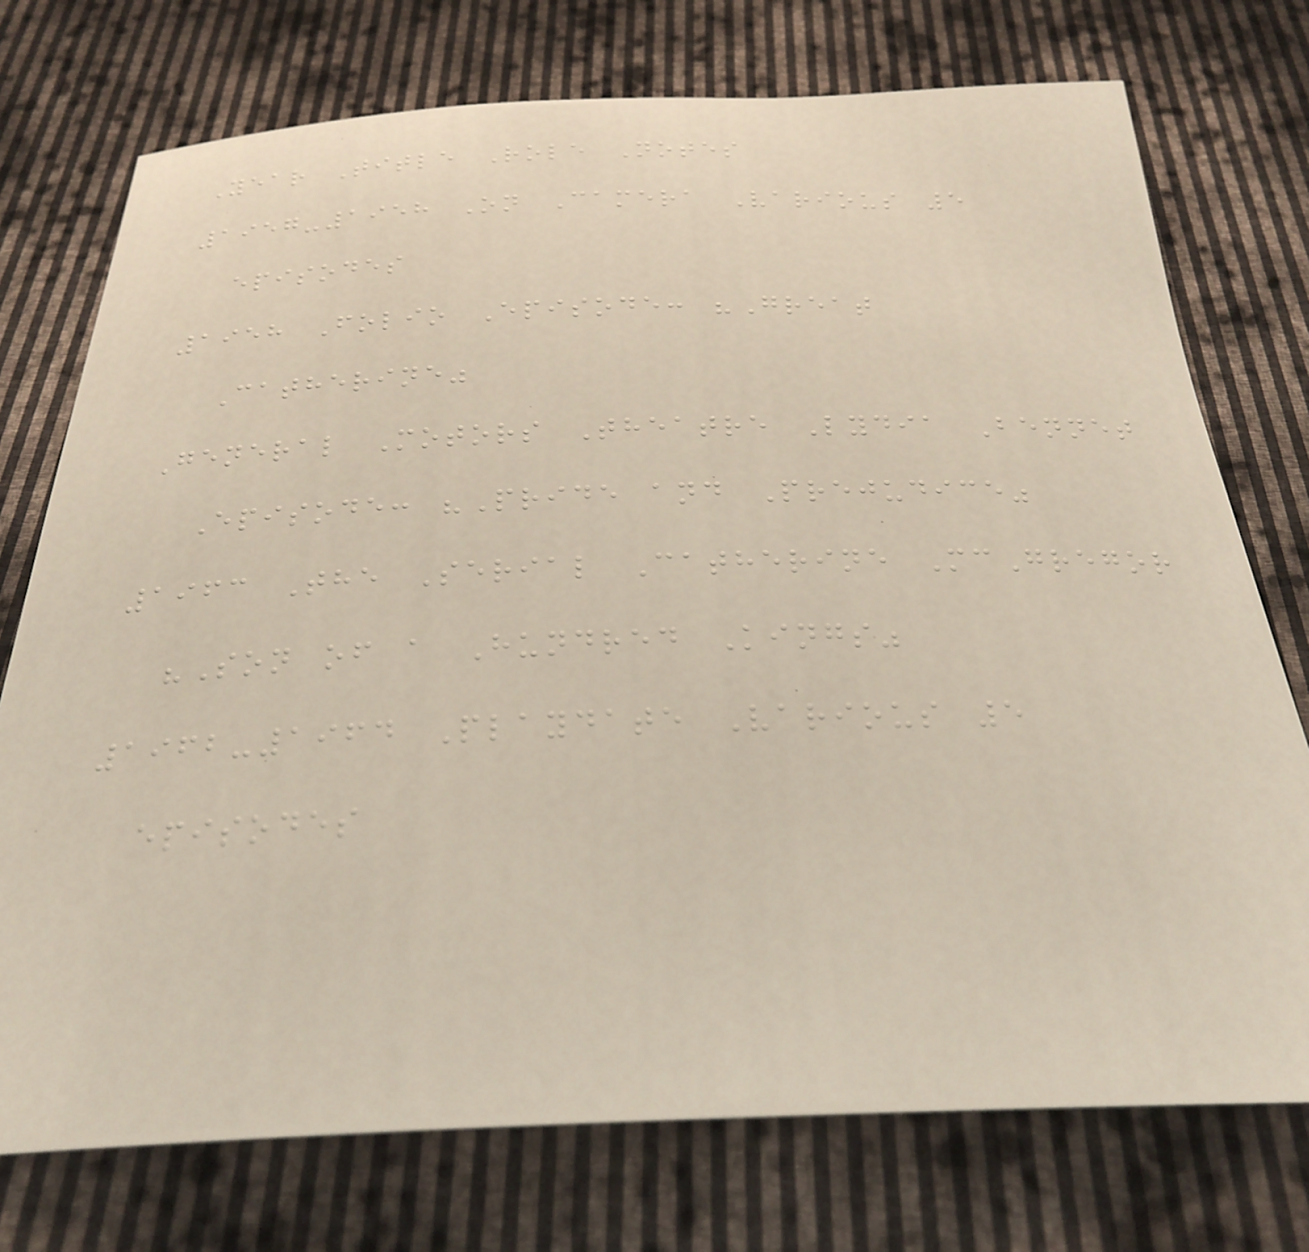Year Title Role Notes
1957-1958 On Camera Various 5
episodes
1958 Folio Episode: "Great
Catherine"
General Motors Theatre Lydia Bennet
Episode: "Pride and Prejudice"
1963 The Serial Catherine McGregor
"Son of a Hundred Kings"
1962-1964 Playdate Various 5
episodes
